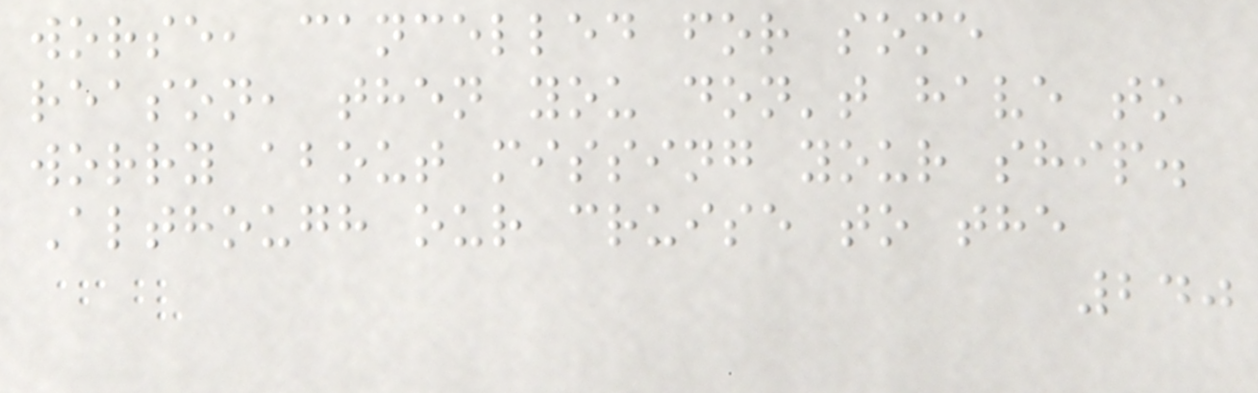worse, cancelled for some
reason, then you don't have to
worry about missing your ship.
Although our cruise to the
240
